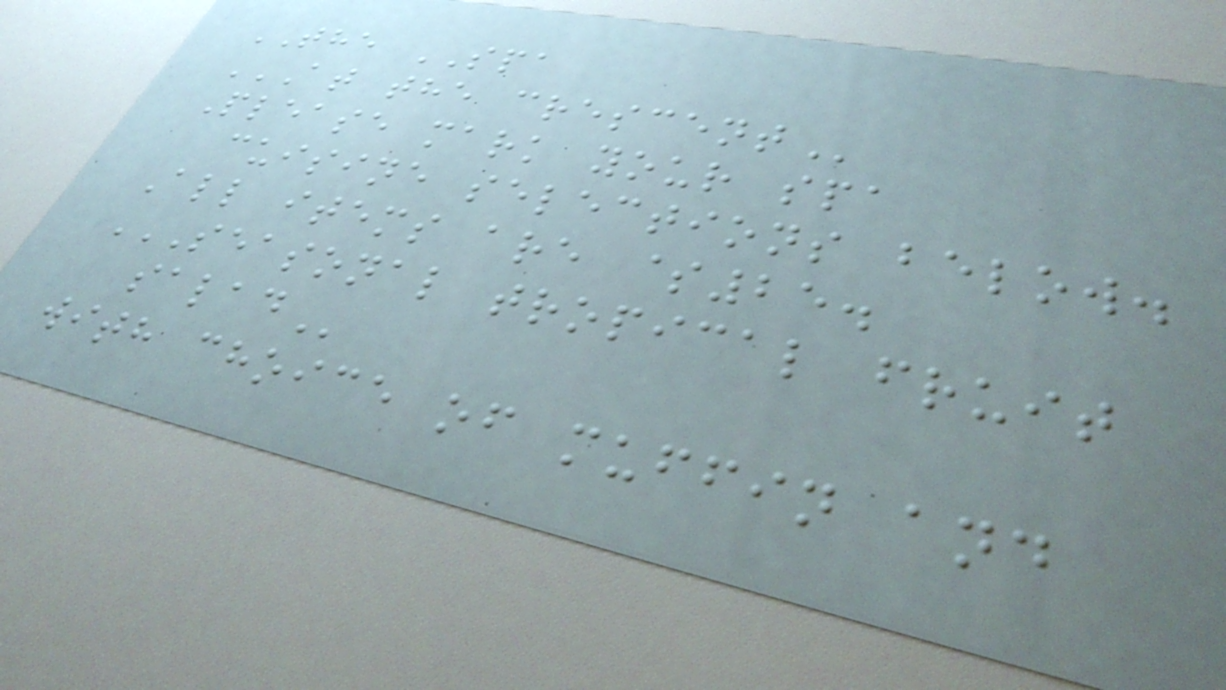THE SPA
AT THE CRESCENT
Please mark your spa
cuisine selections below.
All items are $25.
SEASONAL TROPICAL FRUIT
SALAD
with choice of muffin and
